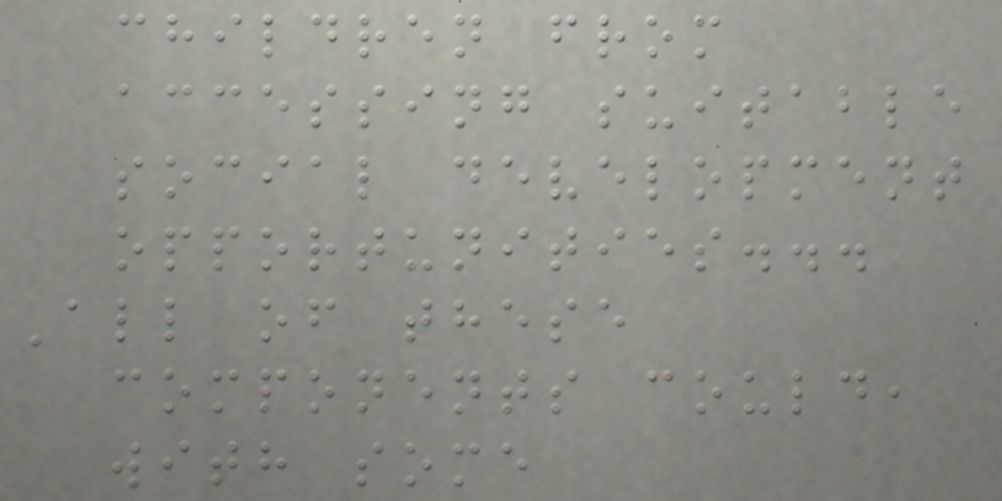children from
accessing suitable
social development
opportunities...
All of these
components could,
with some
